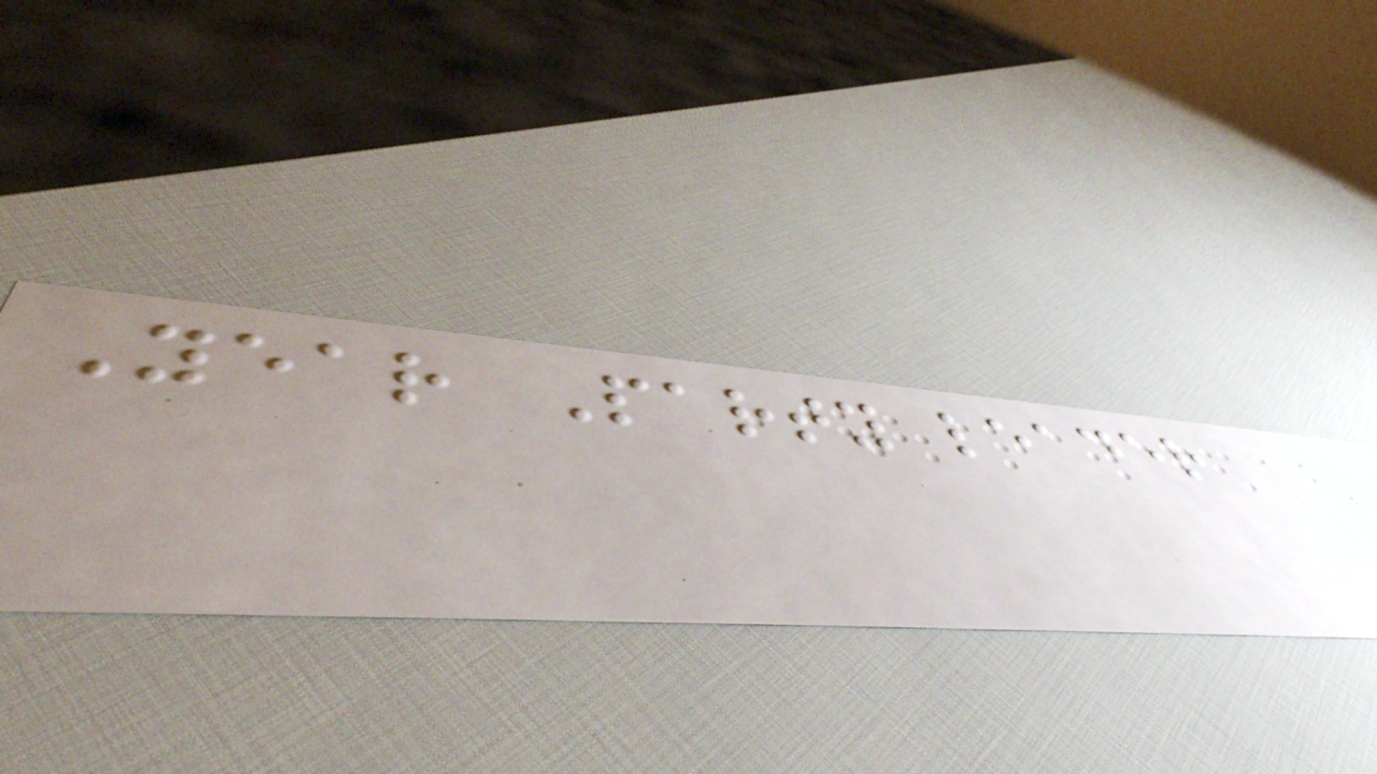Year Party leader
